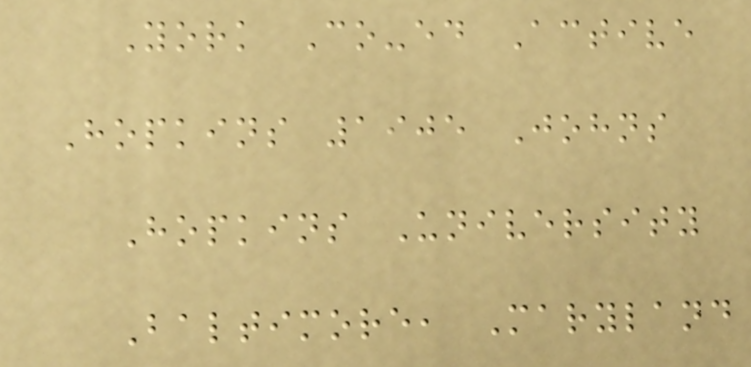York Co-ed Active
Hopkins 1905 Johns
Hopkins University
Baltimore, Maryland
